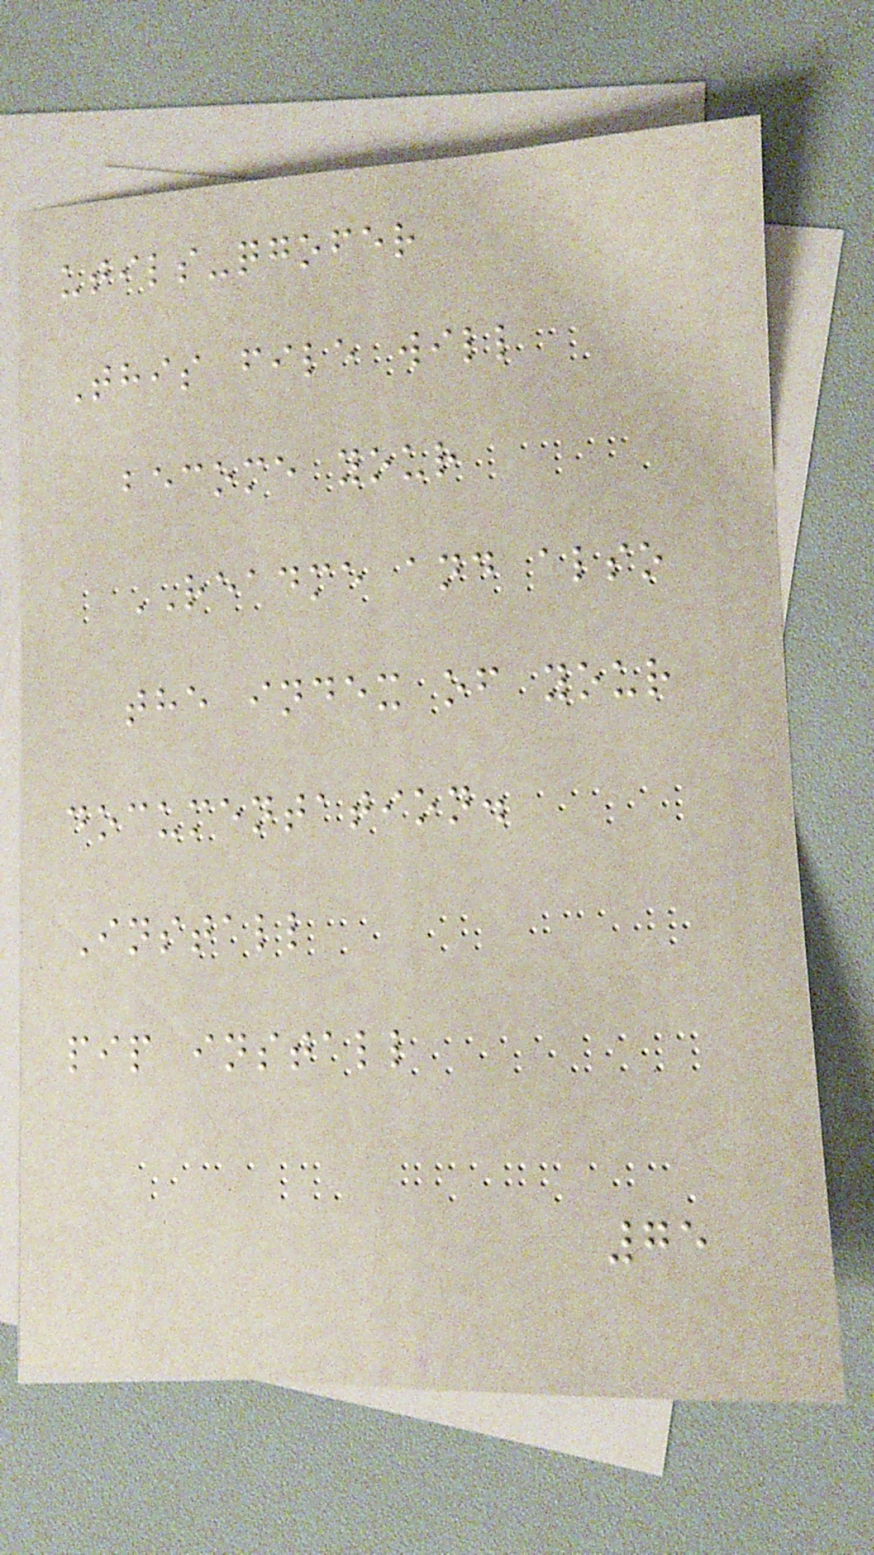utils-qgofer
This file will
become your
README and also
the index of your
documentation.
Install
pip install
75
